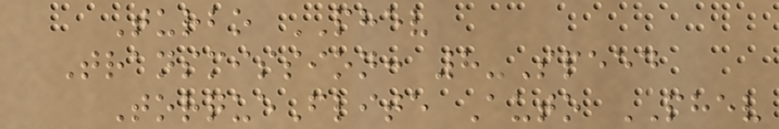Turbo PHEV
Transmission: 8-Speed
TorqueFlite Auto PHEV
